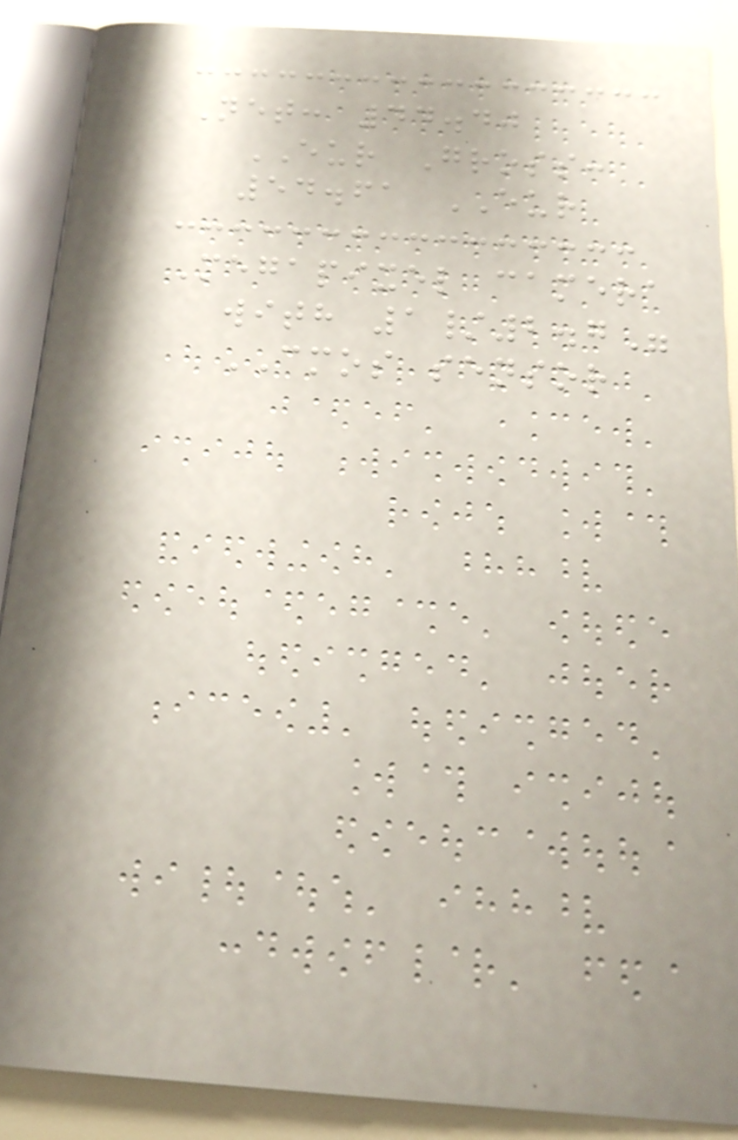Net: 44.40
EUR Gross:
54.61 EUR
Megapixel camera
with 1/2.7"
CMOS sensor
